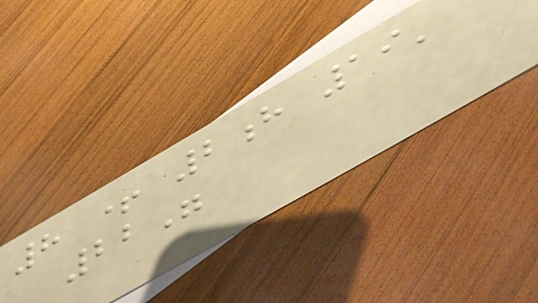8 + 2h 19'
22"
